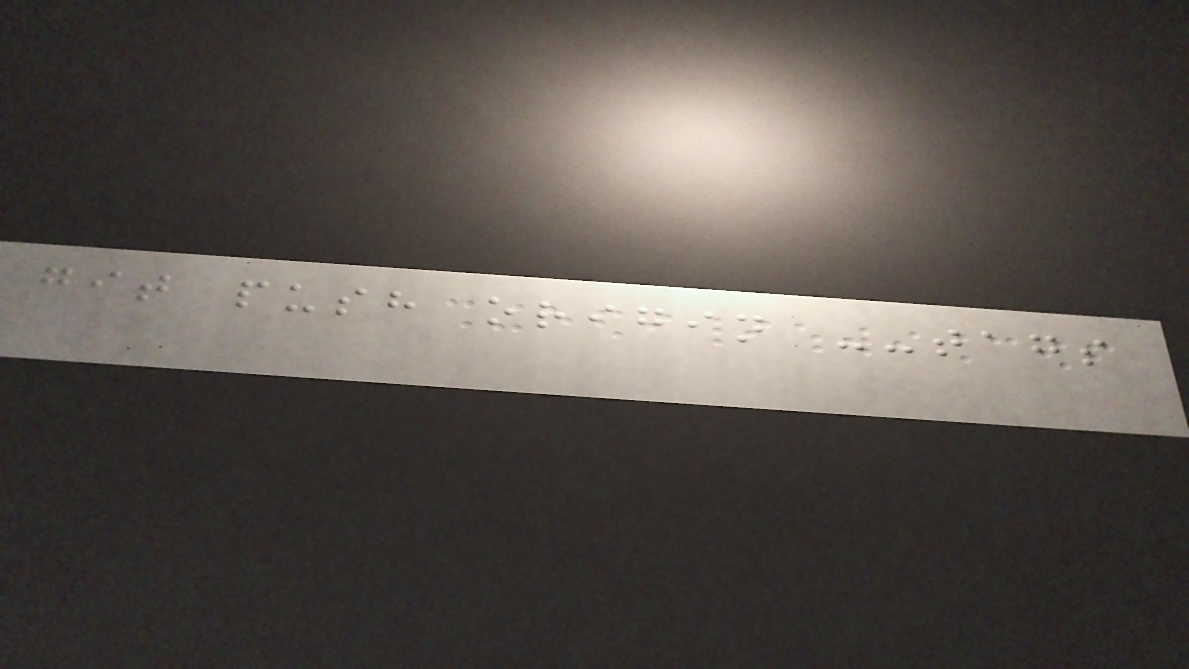git push origin --tags
